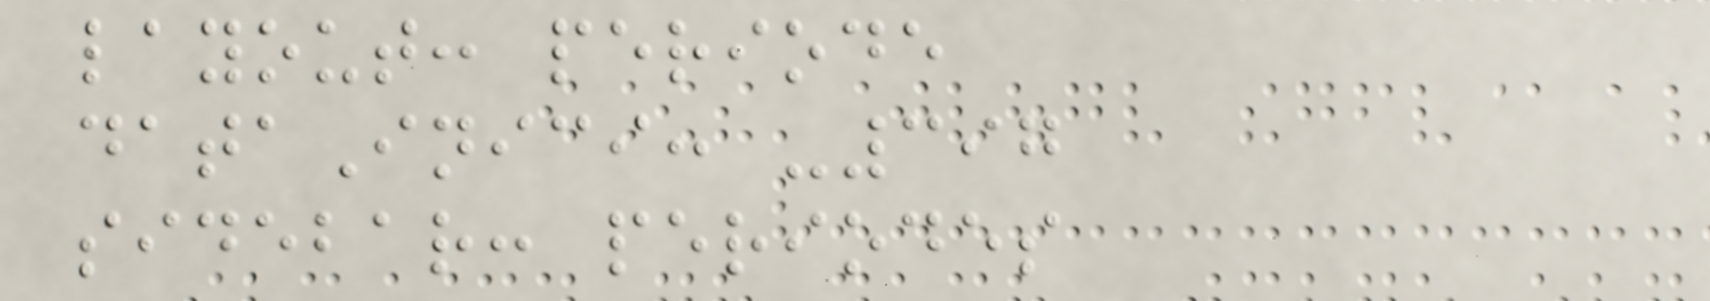layout: periode
dataInici: -397
sidebar: periodes
